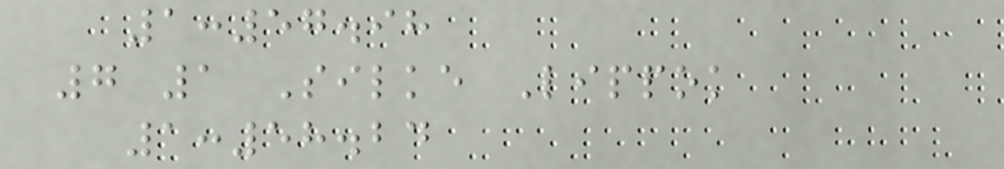1:57.98
7 1 Silke Lippok
1:58.24
